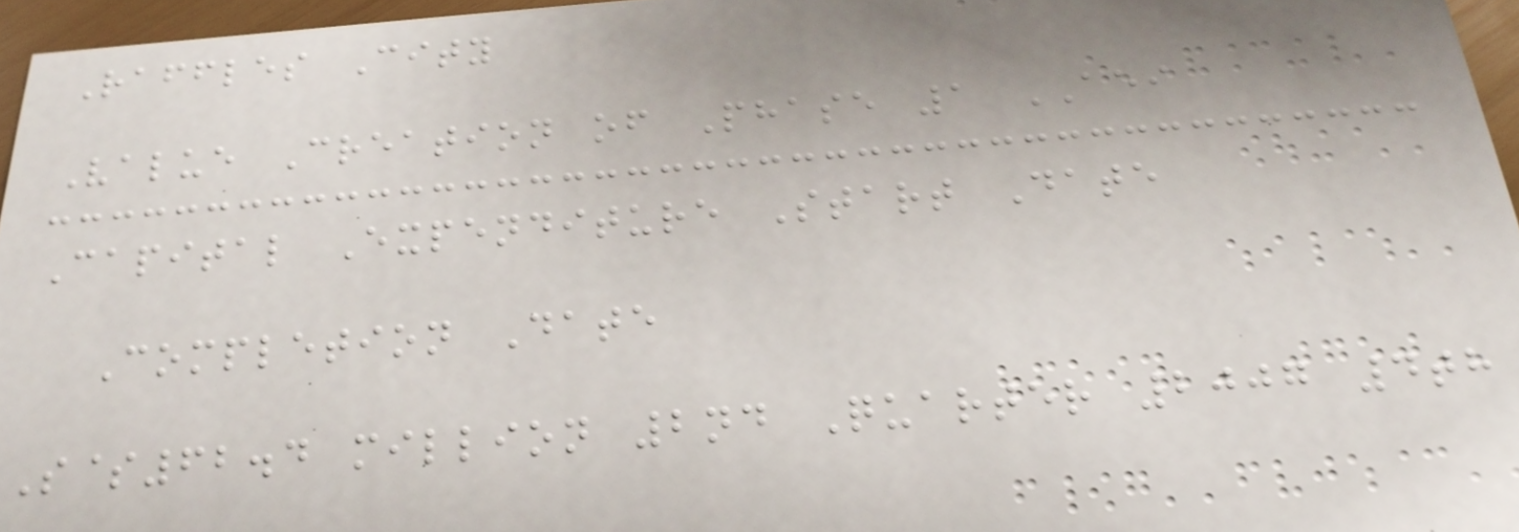Raffles City
Value Creation of Phase 1 AEI
Capital Expenditure Start Date
Completion Date
S$62.4 million 2nd Quarter 2007 4th
